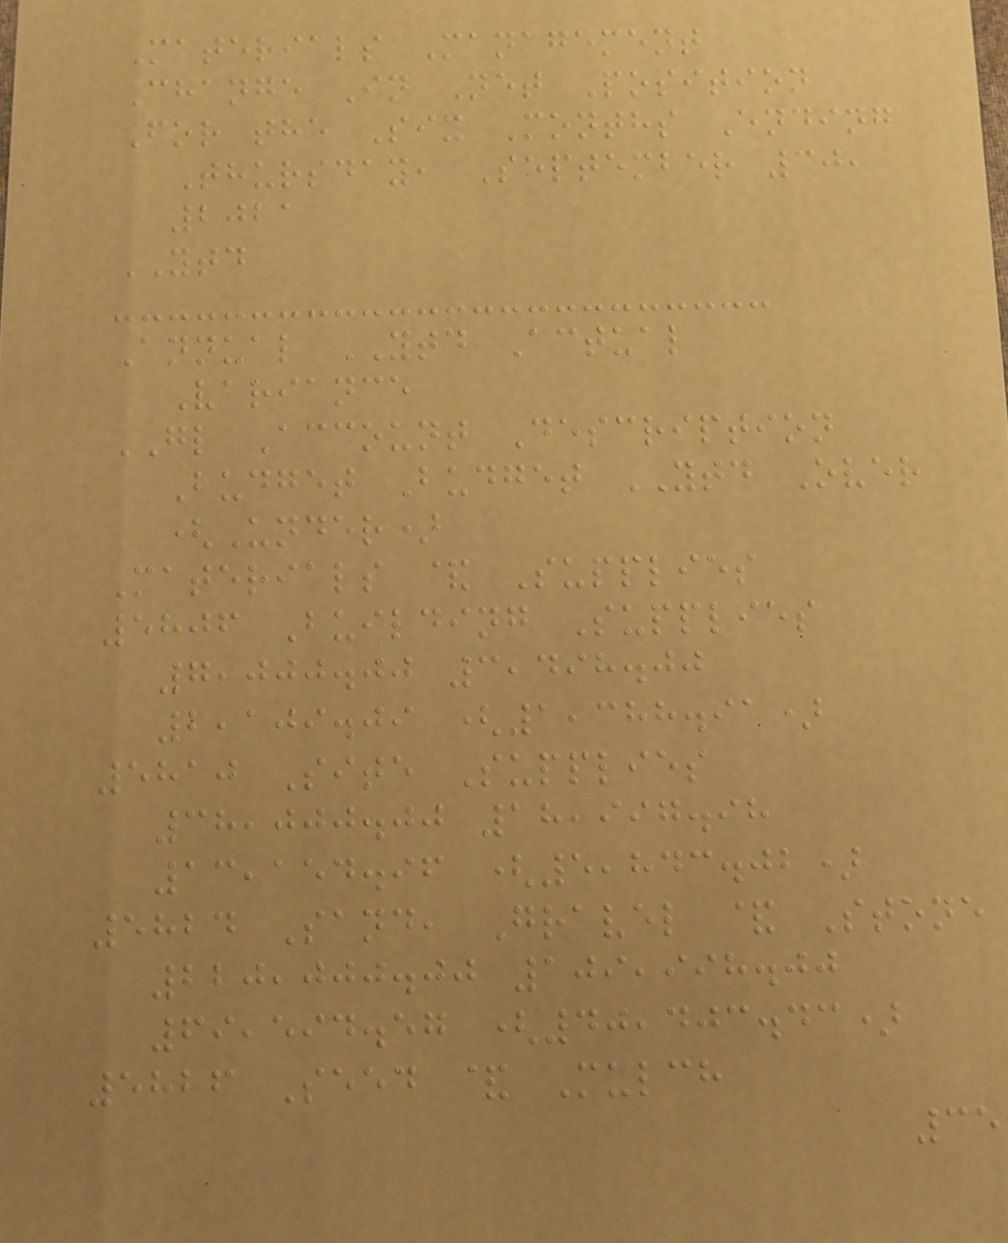Materials Management
Change In Net Position
For the Six Months Ending
Thursday, September 30,
2021
YTD
Annual YTD Actual
Variance
GL Account Description
Budget Budget YTD Over
(Under)
Materials & Supplies
5806 Building Supplies
7,000.00 3,498.00
2,109.09 (1,388.91)
5810 Site Supplies
38,000.00 18,997.98
13,154.96 (5,843.02)
5824 Sand, Gravel & Stone
220,000.00 109,998.00
69,594.57 (40,403.43)
5826 Seed & Mulch
35
